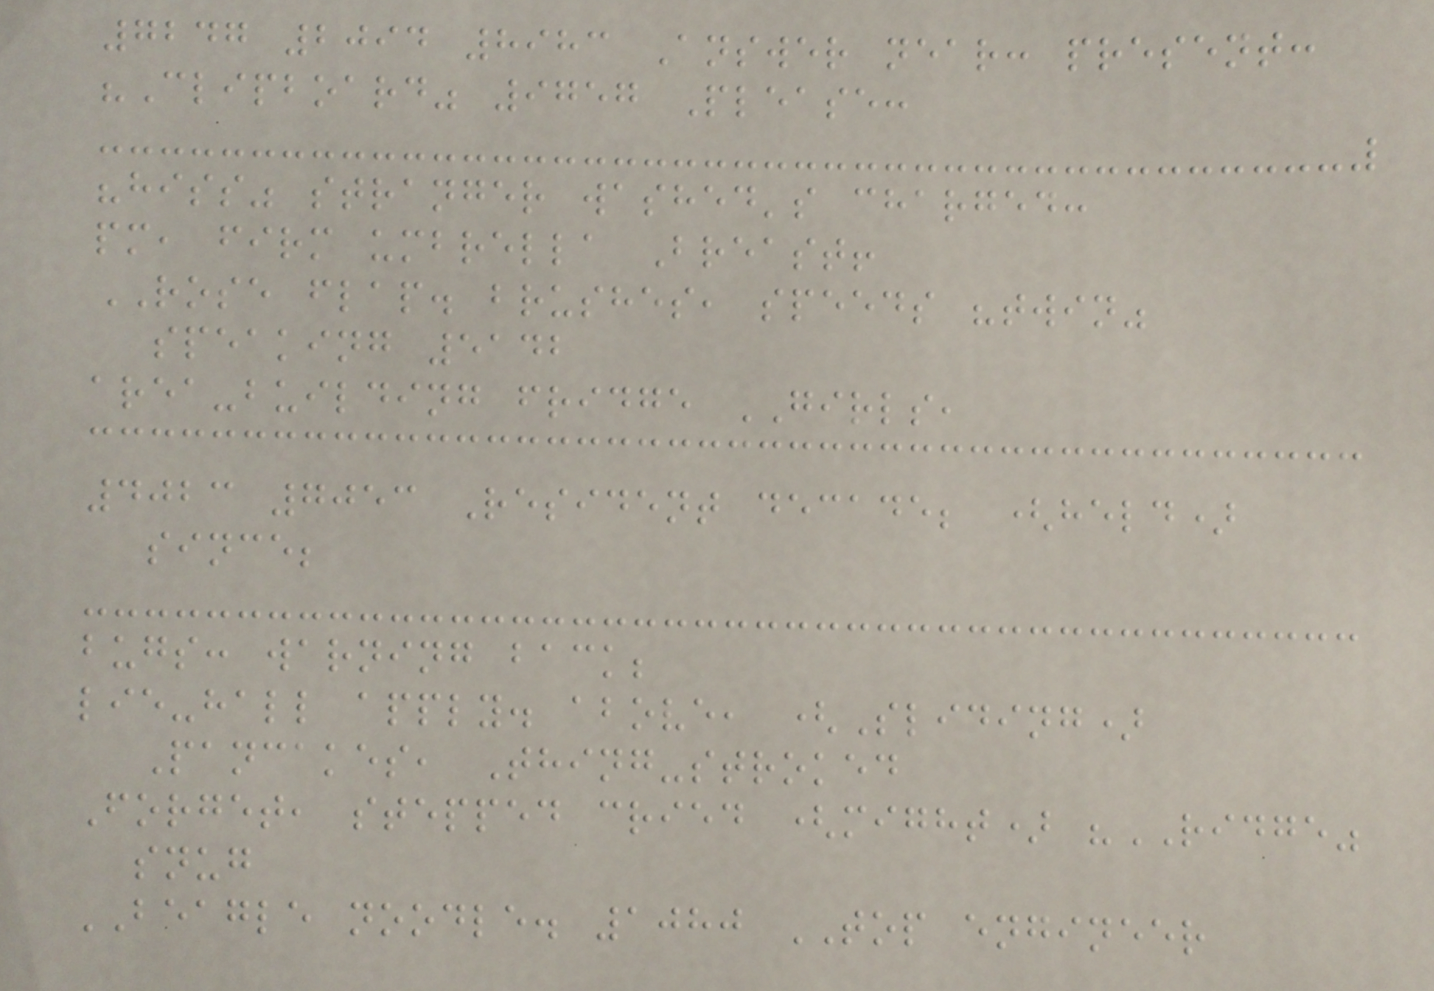7247 2094 8983 Answer near: present:
"Clipboard" 9757 Please:
"hiss" stranger washed's charged:
pm, firm umbrella Breast!
ROSE flap. brushes, speeds "twin"
speaking 5142
area-building fridge GIRLS,
4023 7053 Resident decade; (held)
since;
bugs: warning back;
lie-hall apply. above, (Sliding)
Pancakes, Thing-stroked
Forget, stepped cried (might) "RIDGE"
snug
BEAGLE noodle. 1080 TOP engineer
